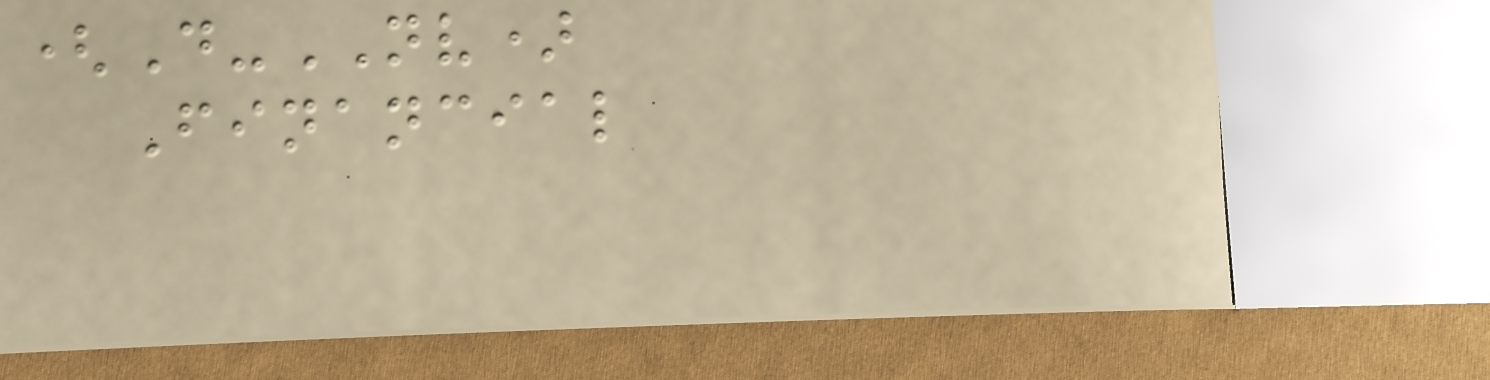(D-NV)
Financial
